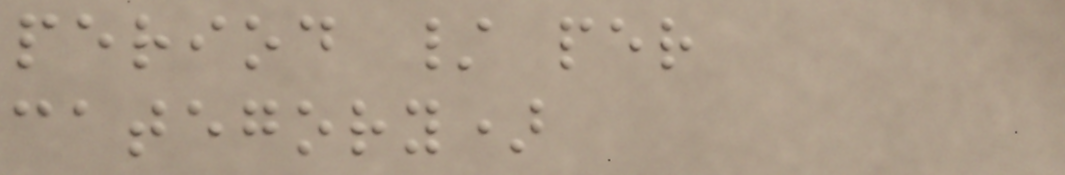period / per
category)
